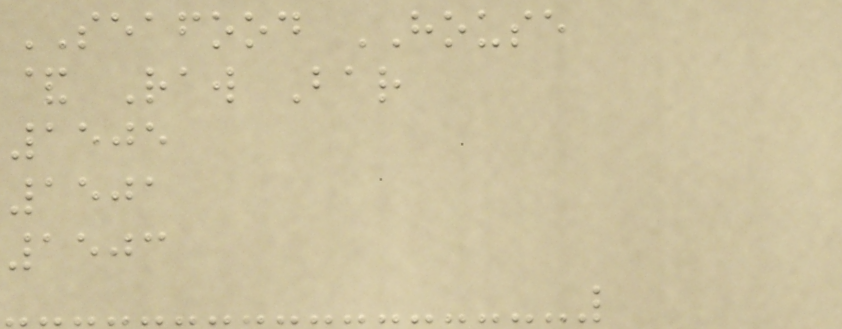SEAFOOD HOUSE
& Raw Bar
1505
1501
1503
